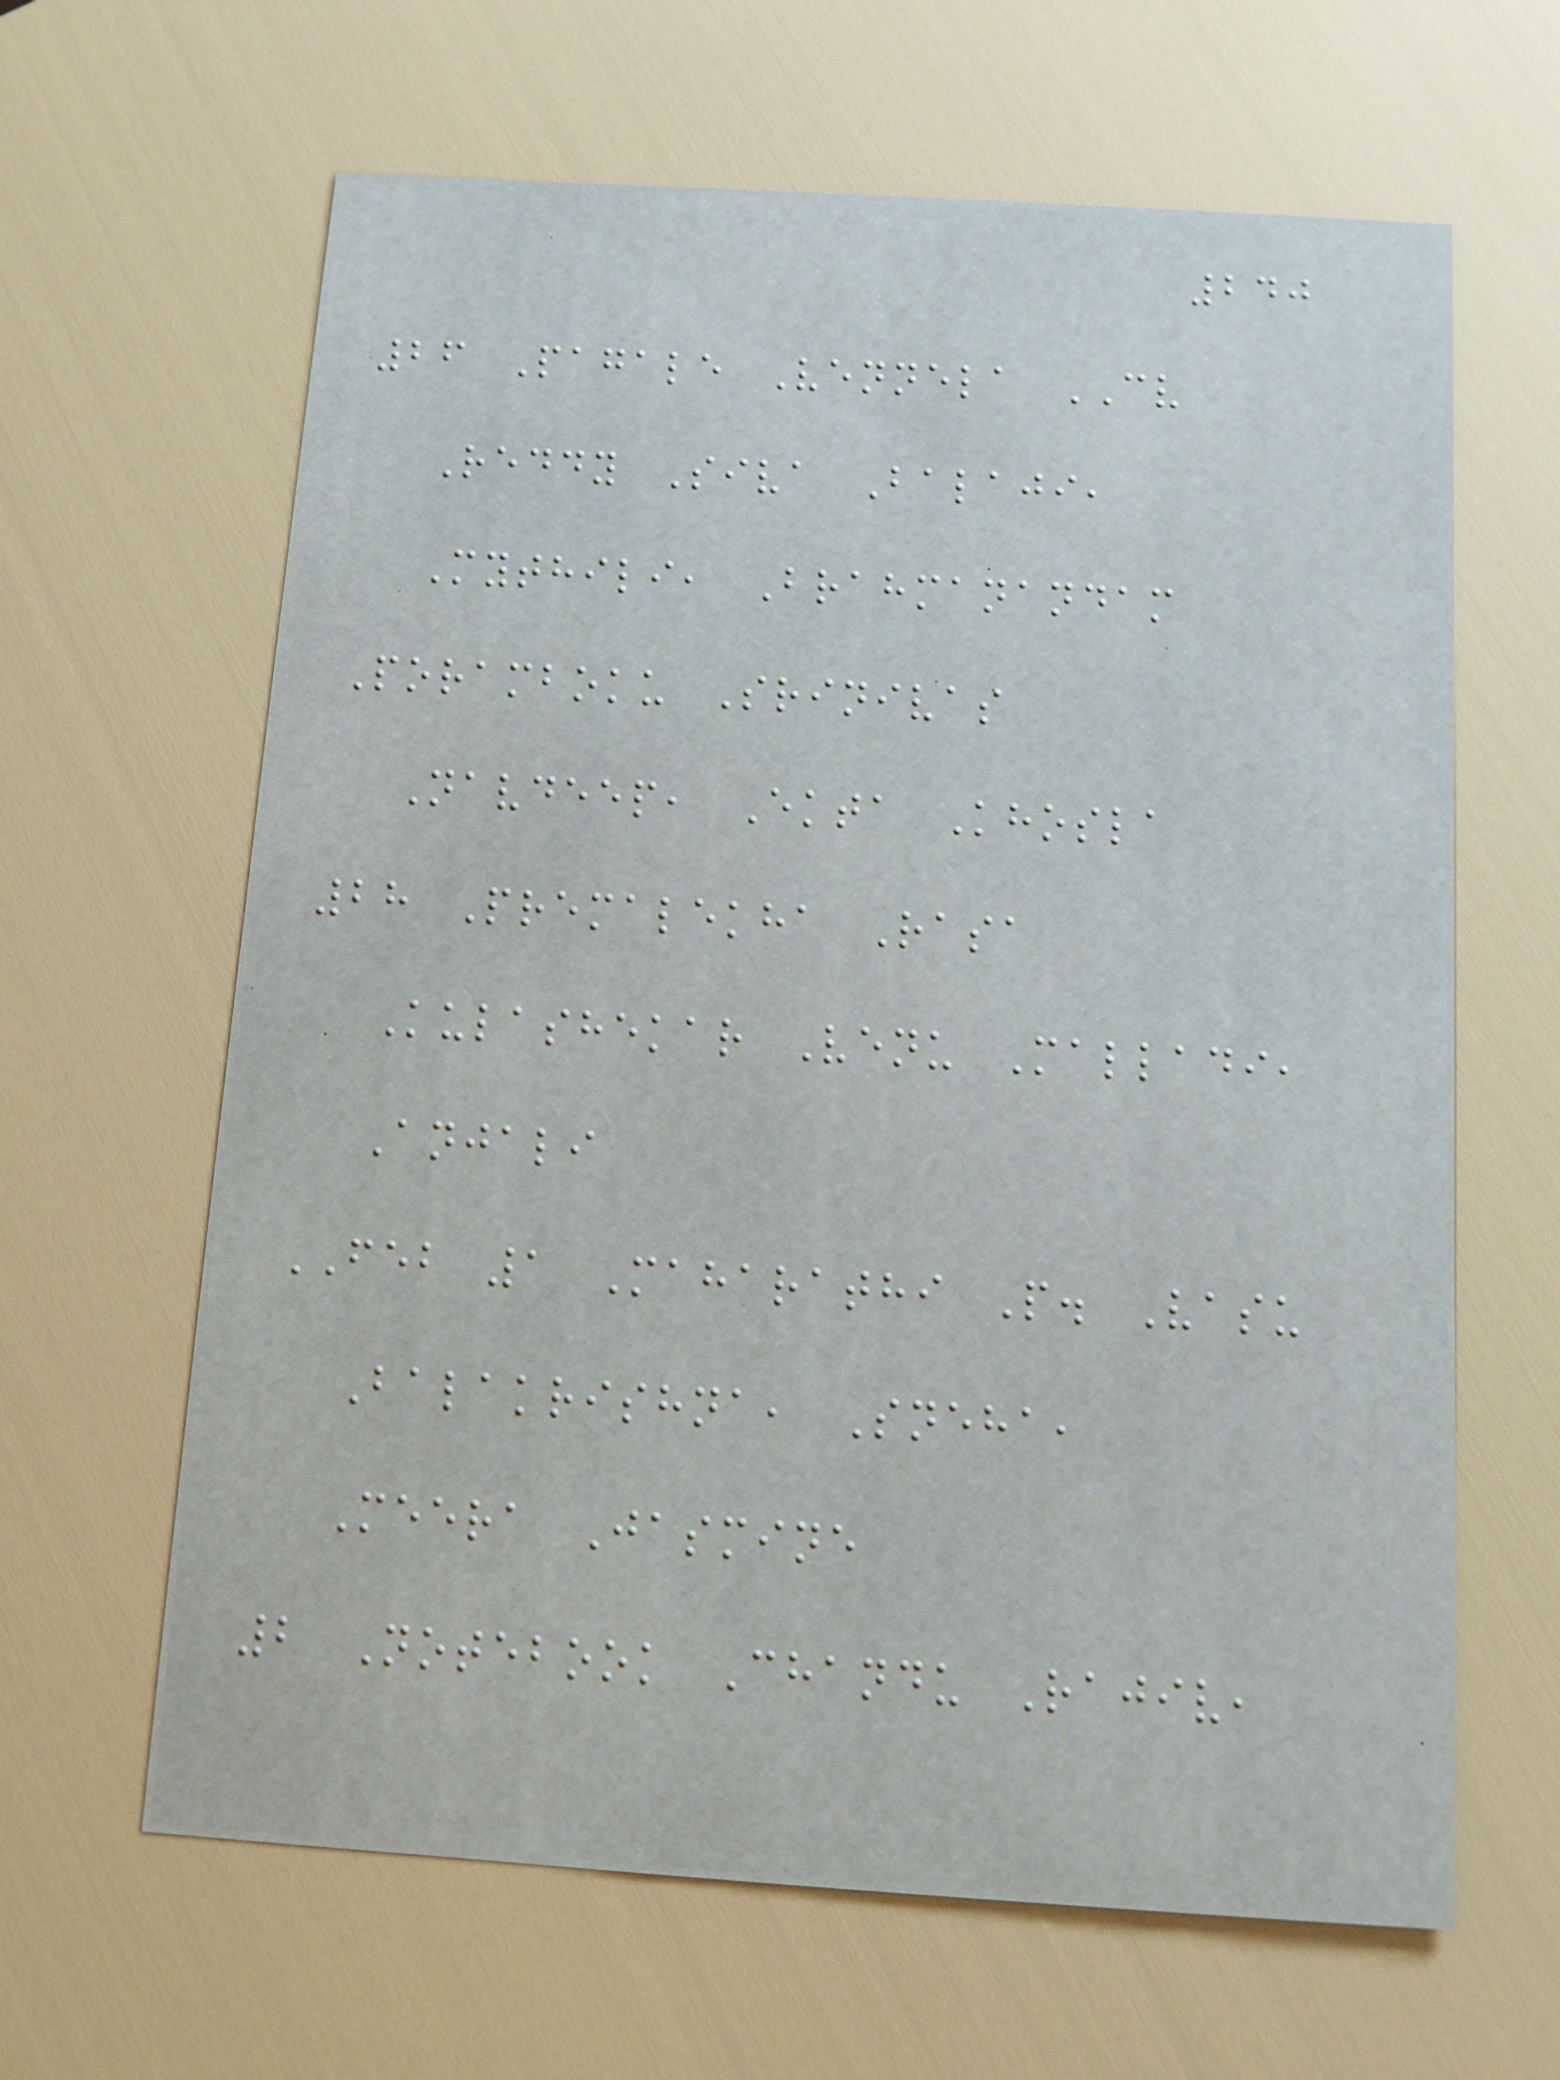240
26 Pagale Vennela CV
Reddy Siva Balaji,
Mythili, Brahmanandam
Poramboku Srinivas
Navdeep, Ekta Khosla
28 Premalekha Rasa
Kulashekar Venu Malladi,
Anjali
FEB 1 Maharathi P. Vasu
Balakrishna, Sneha,
Meera Jasmine
2 Notebook Chandu Rajiv,
